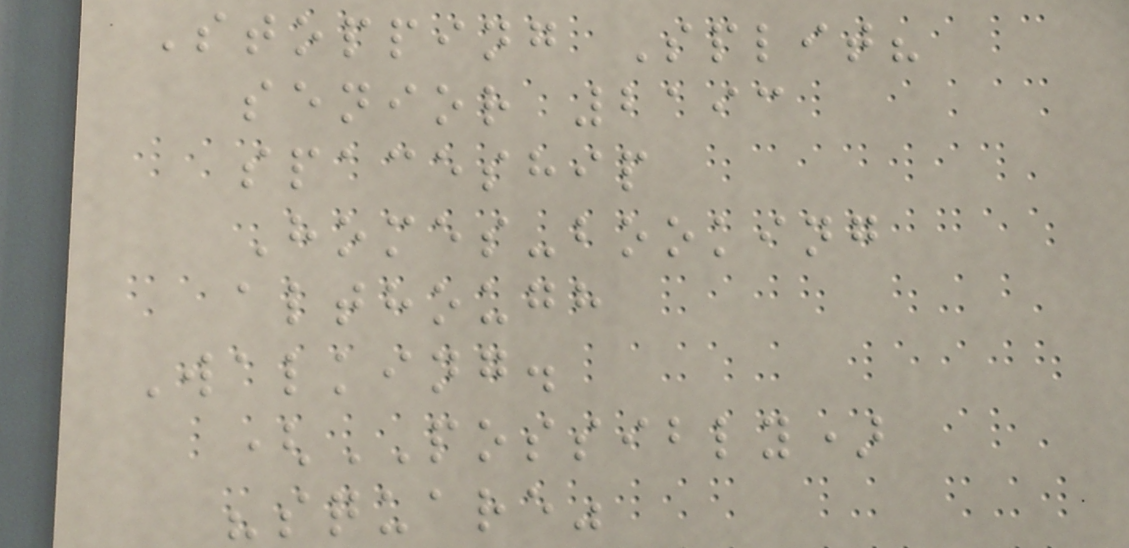Stopping Split?
senior 2193
spaceship
Homes-booking
although
Walking.
(POSSIBLY)
"square"
